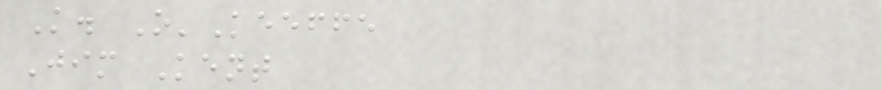K. O'Keeffe
Jim Kent
